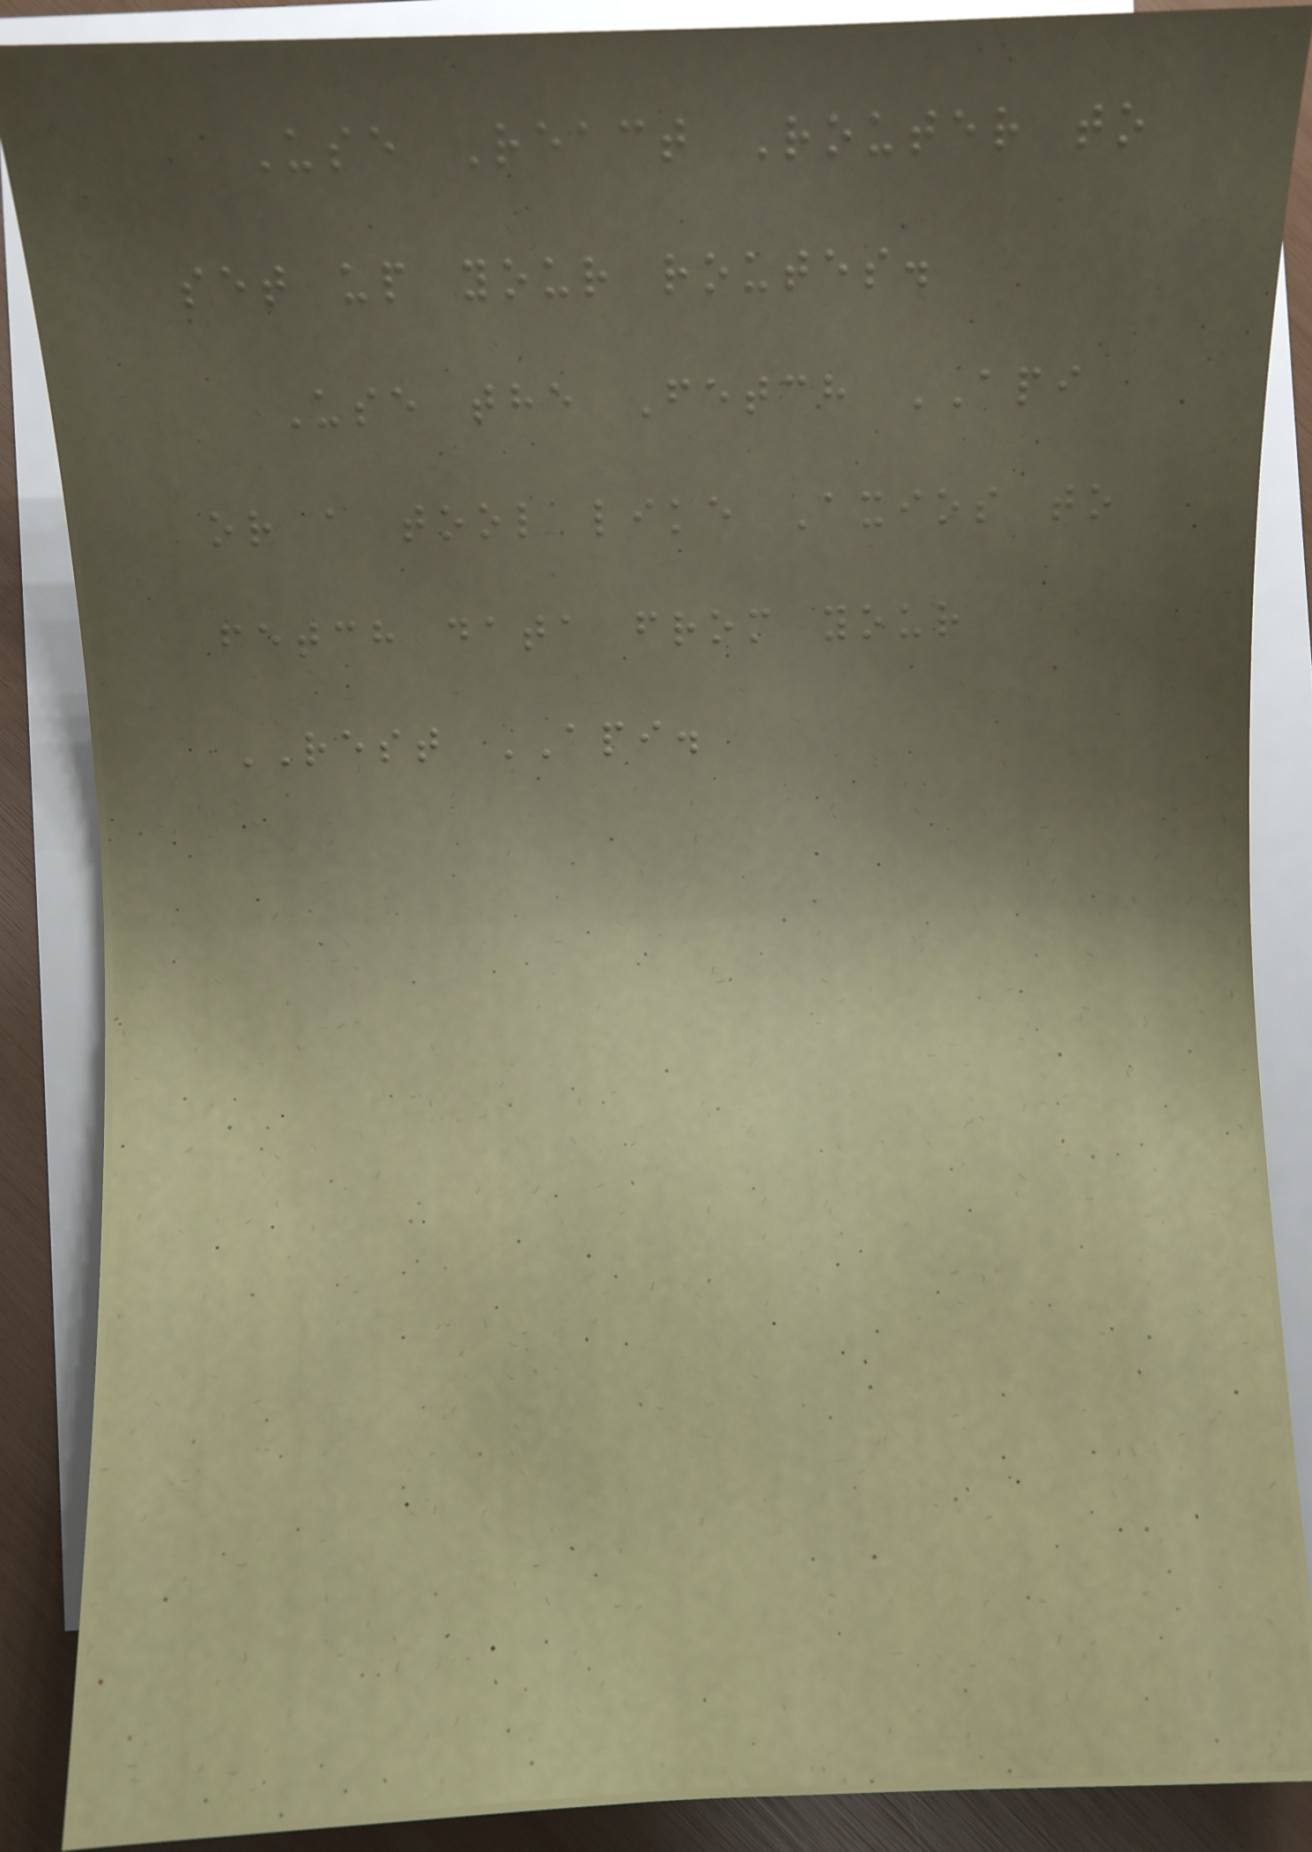Use React Router to
set up your routes.
Use the Fetch API
or a tool like Axios to
fetch data from your
REST API.
